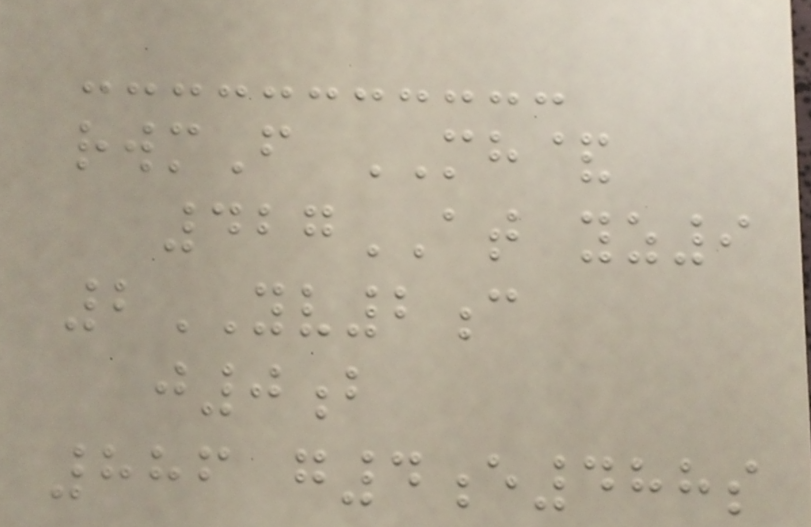rwmF MH&
427AT yz9
2YV2c
j0b
886 g4e488s
